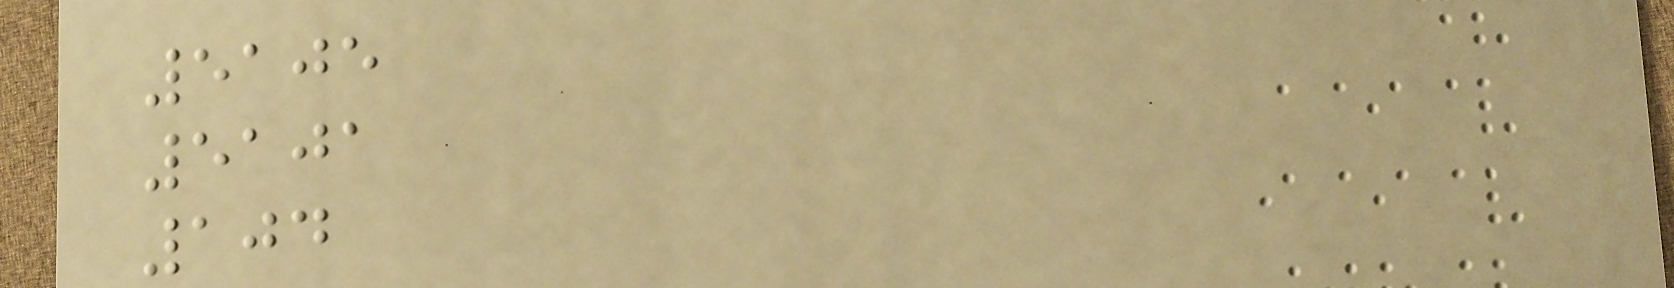5105
5101
104
